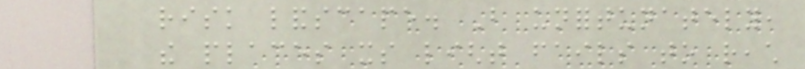risk landscape. But unfortunately,
the places its light fails to reach
